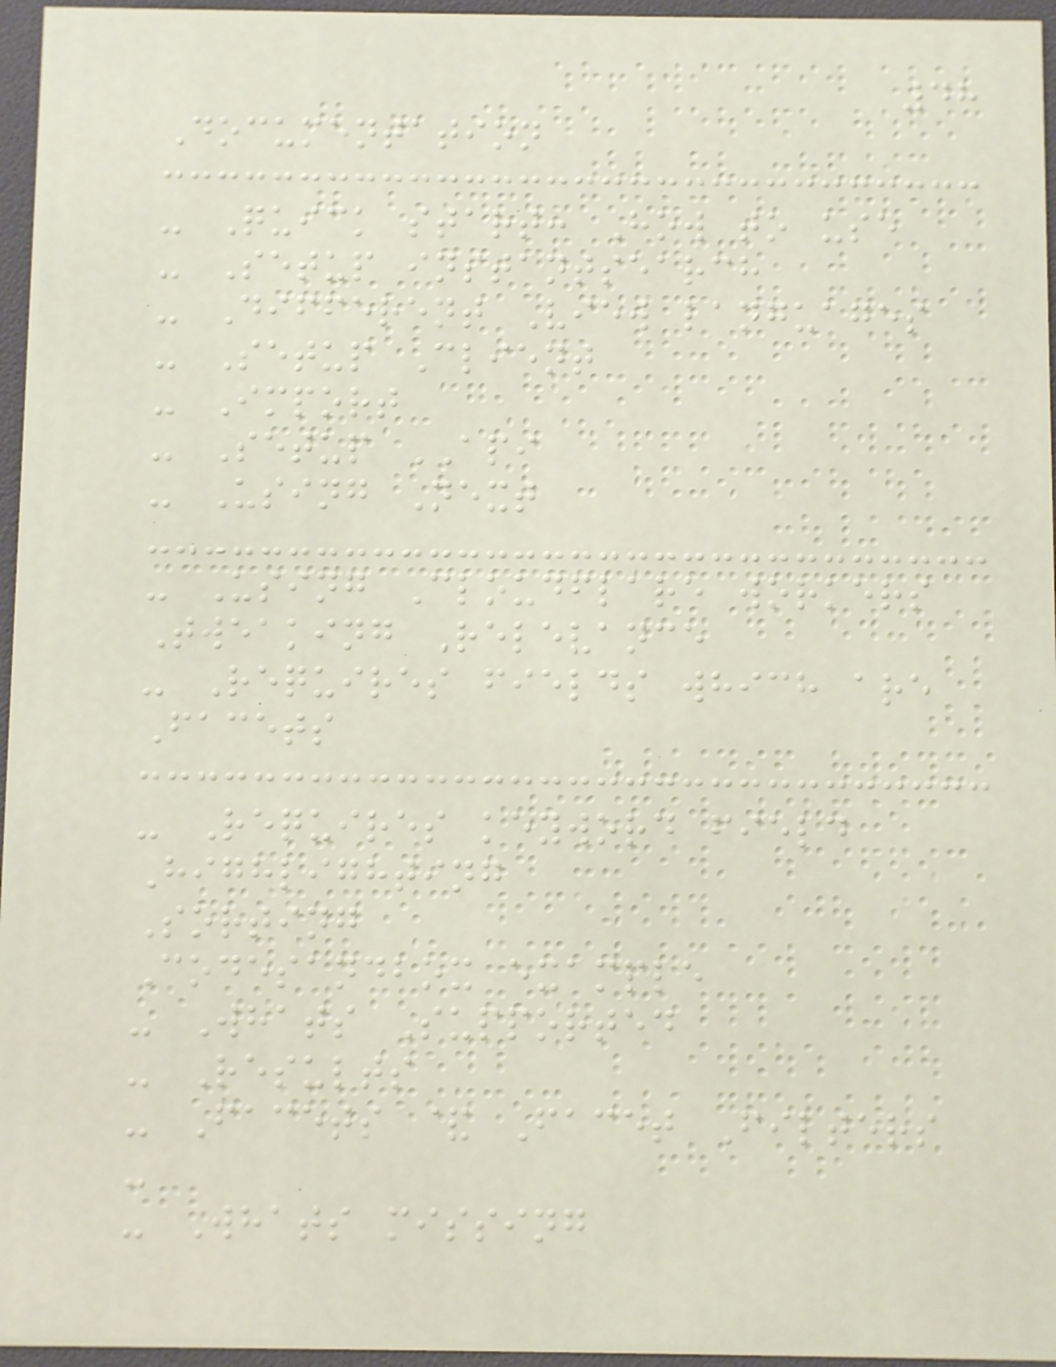48
Documentation
- Quick start: How to use
- Setup instantsearch
- Different View languages
- Setup Client
- Import
- Setup API
- Using Next
- Using Cloudflare workers
Tweaking Relevance
- Requires fields which are
Facets
- Requires keyword field
Highlighting
Sorting
Codesandbox example
- Whats Supported
- Results
- Facets & Facet Filters
-
- Whats missing
